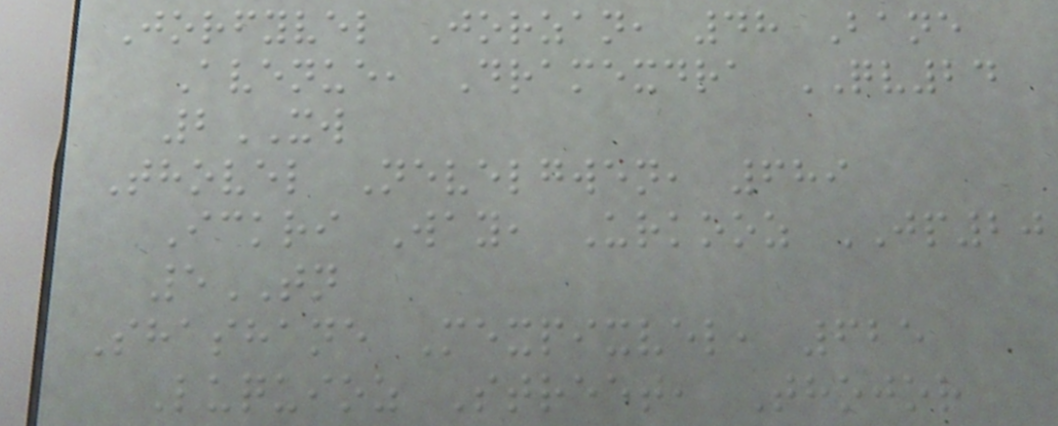Jorfyvel Jorzan, 48 Bane
Avenue, Dramexdra QV24
2XW
Thovel Nevelgwen, 689
Ickri Way, Urkooz JP20
5TN
Shashane Mexpixvel, 625
Luquioz Street, Thojor
